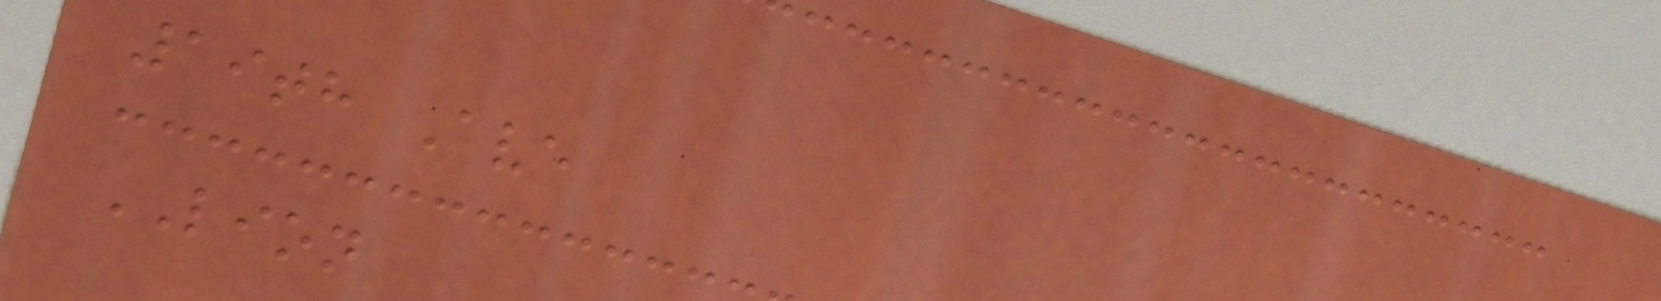19th Ave
LION
